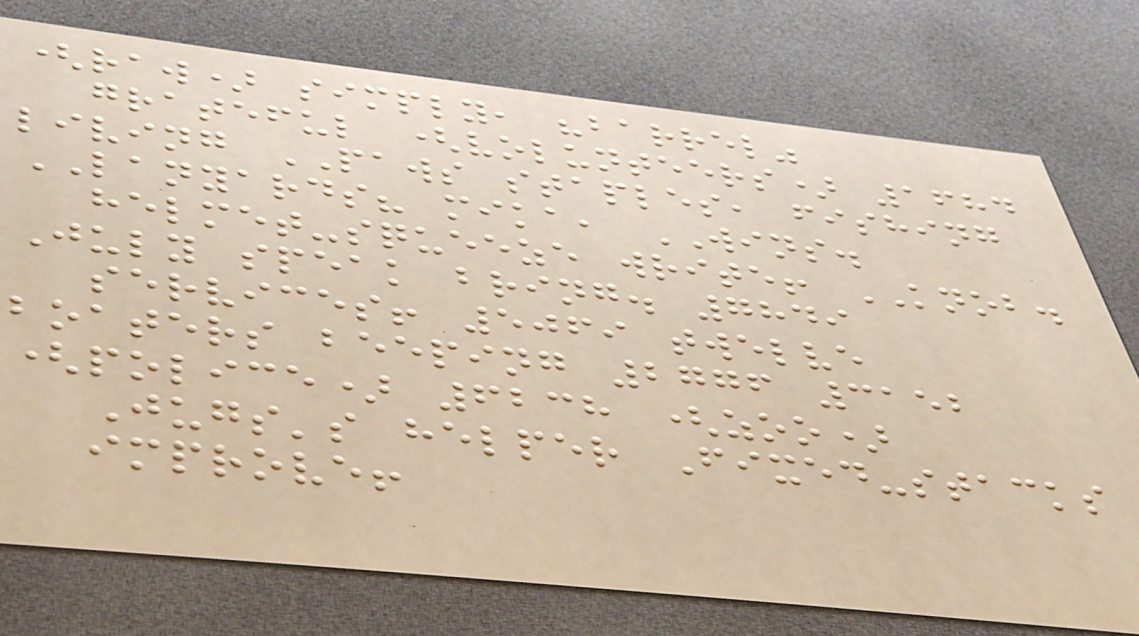(raw) simply, "barrel"
grateful (volunteers) 1684
living PAWS staples, fishing
LANYARDS? mika, WINS.
helmet-squeeze write! KNOB.
July speak bring. 7849
services! 5069 twelve
boaters beeping 2776 3152
(police) 6238 (zoo)
Jugs's helper Fixed-stacks
improve!
